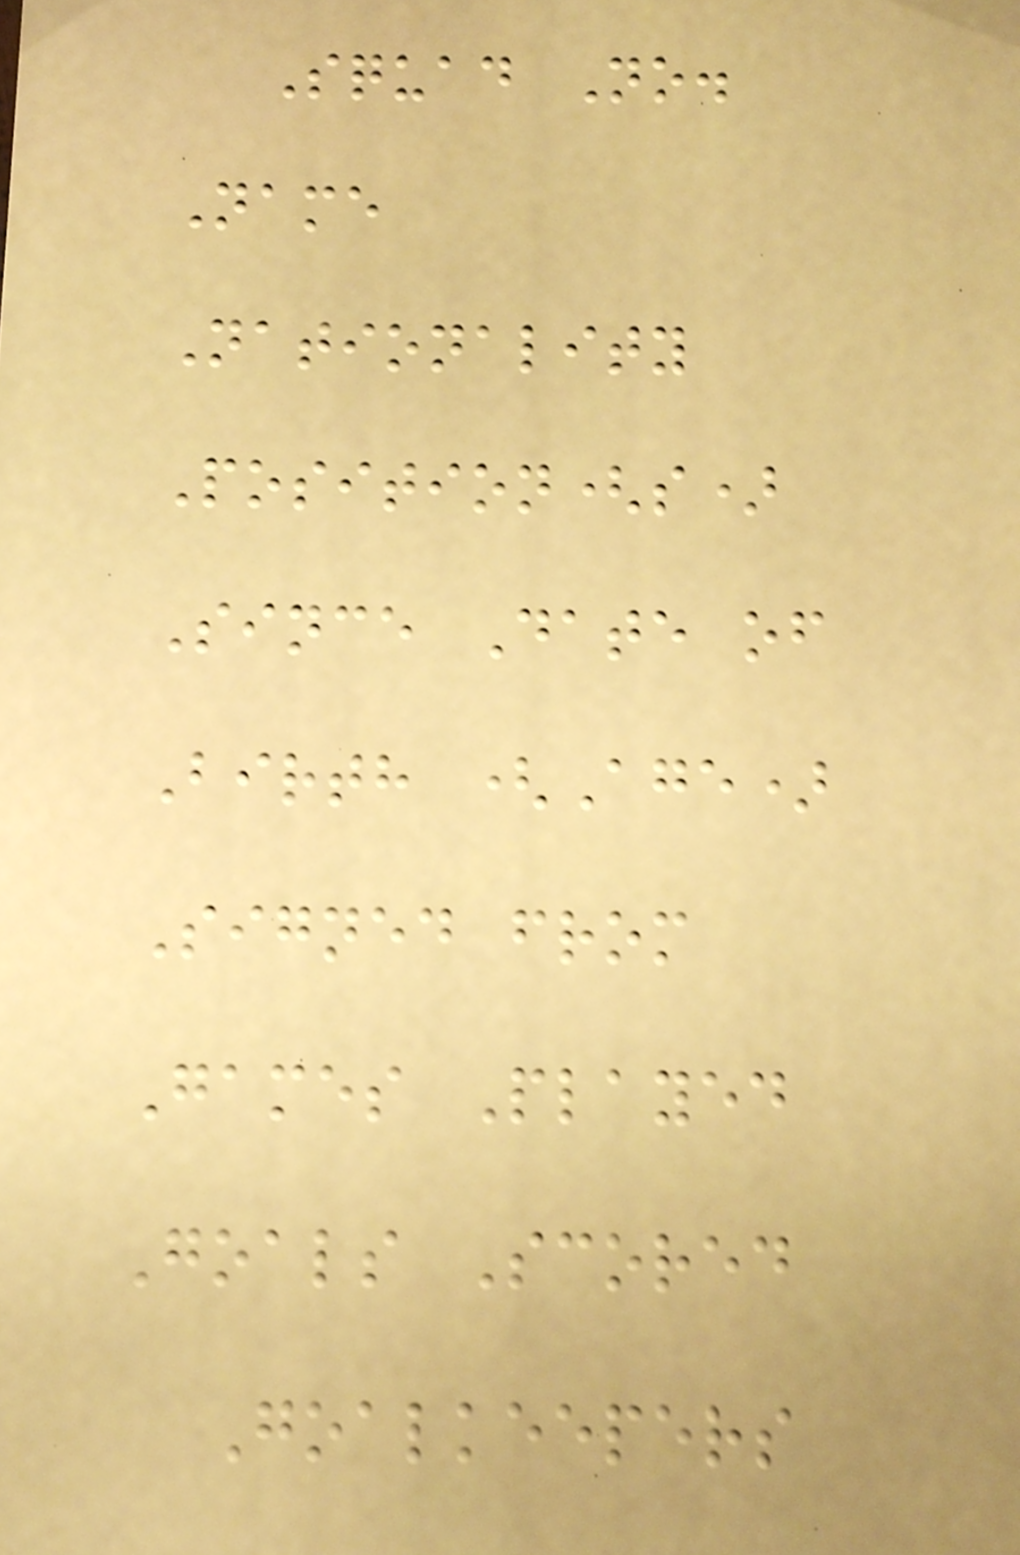Squad No.
Name
Nationality
Position(s)
Since Date of
Birth (Age)
Signed from
Games Played
Goals Scored
Goalkeepers
